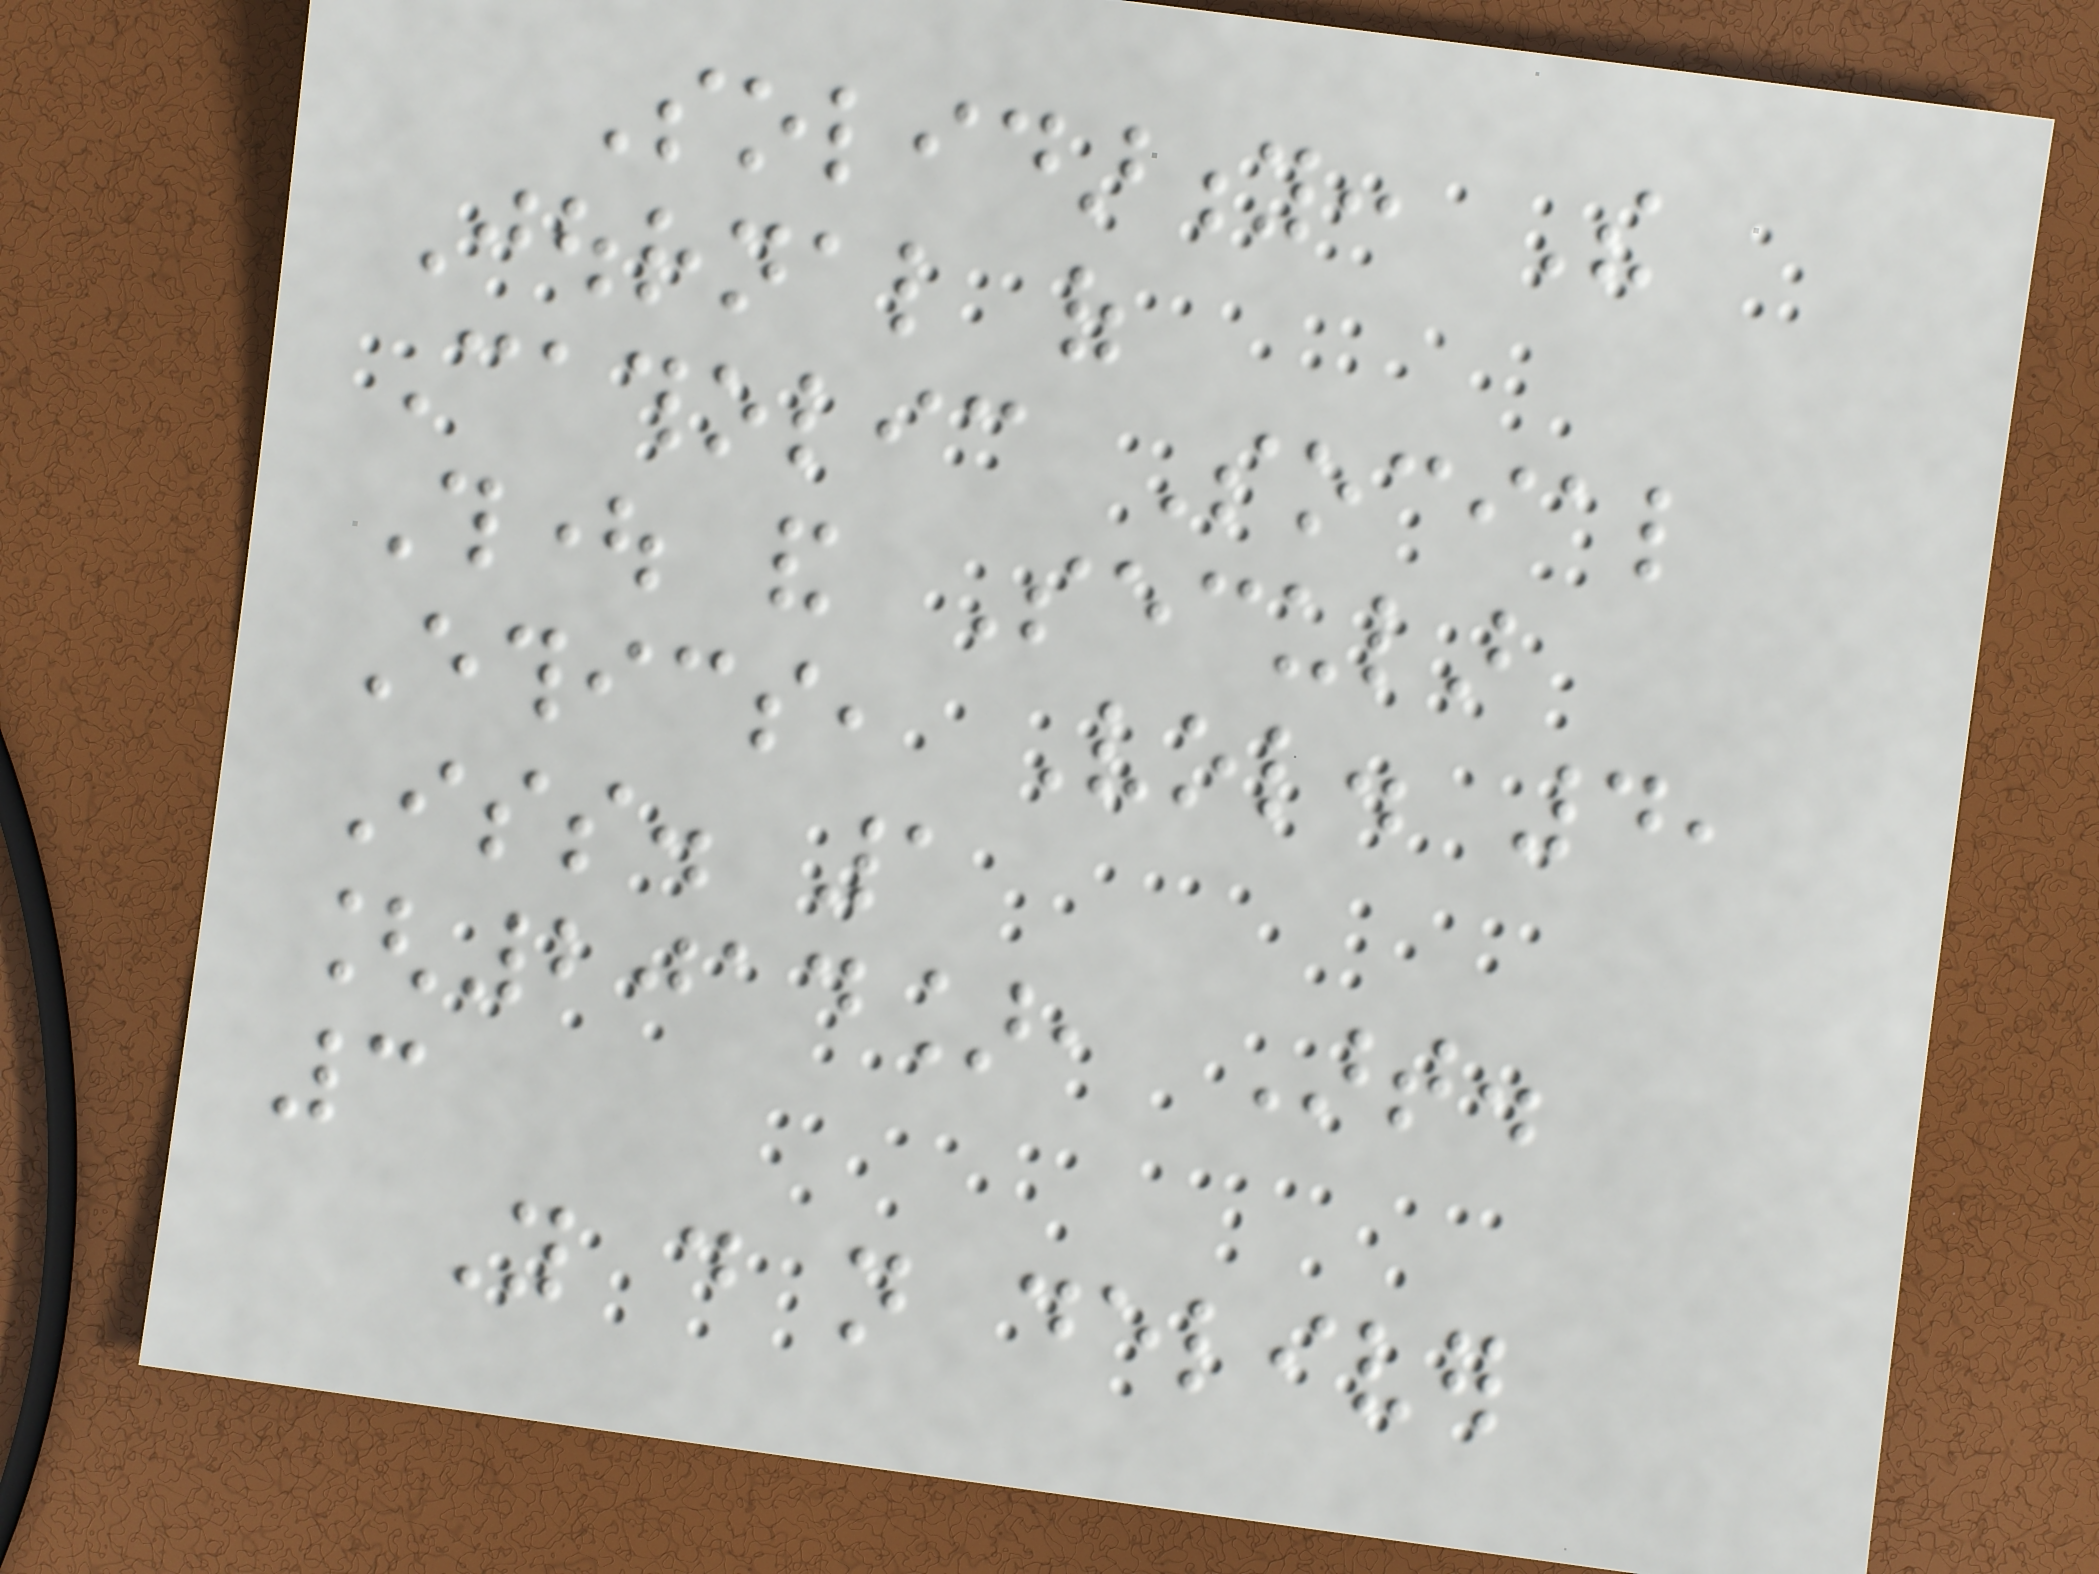Solidarity: The
Journal of
Catholic Social
Thought and Secular
Ethics, Vol. 4,
Iss. 1
[2014], Art.
3
You do not deliver
